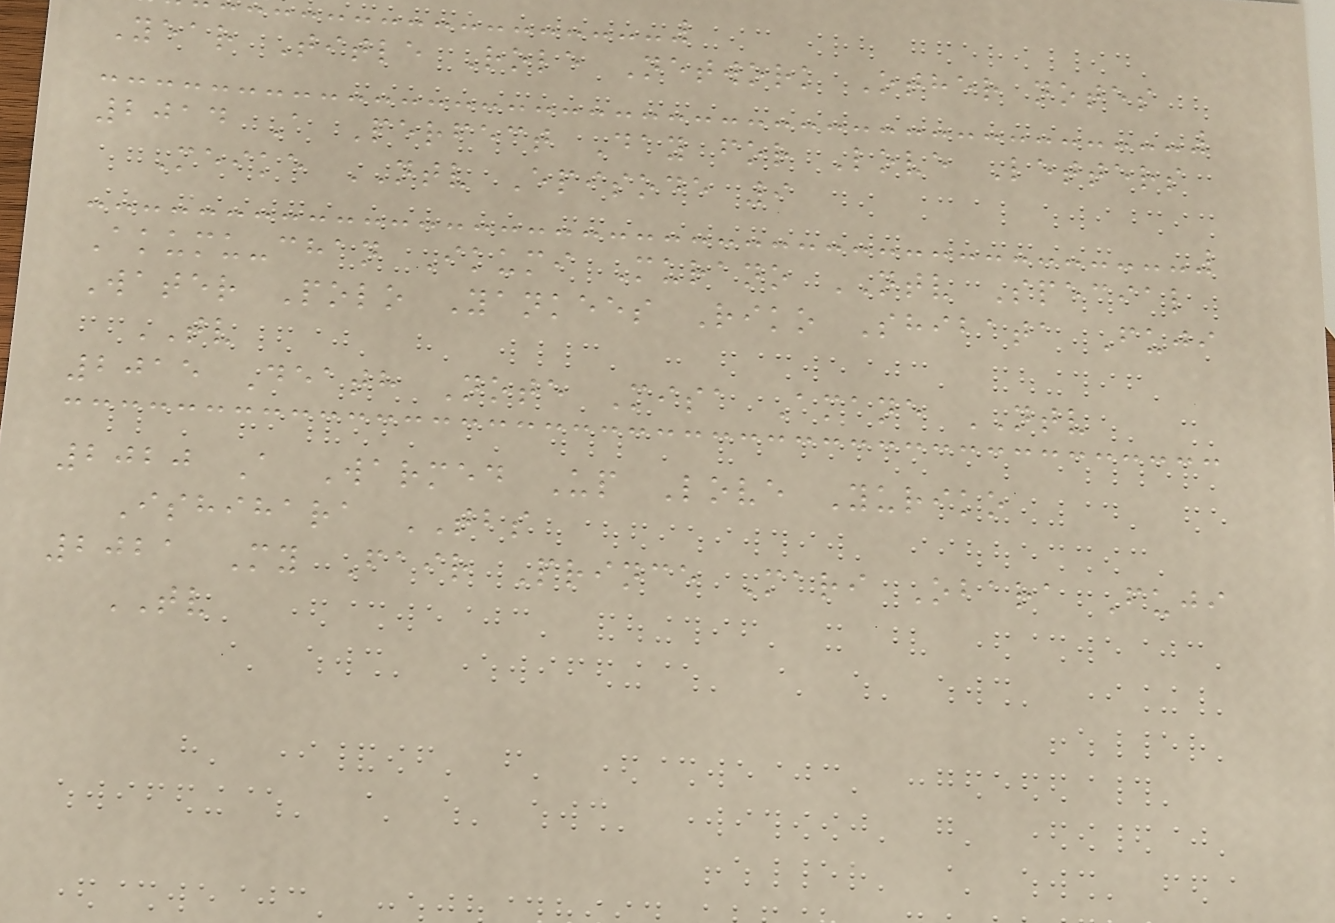Year Title Role Network Other notes
2014 A Perfect Day for Love Letters
Meike NTV Episode 9
Akumu-chan Ikumi Murano NTV Special
Water Polo Yankees Riko Shibata Fuji
TV
2015 Death Note Misa Amane NTV
2020 A Warmed Up Love Yuriko
Ishihara TBS
2021 My Fair Prince Mari Obara Fuji
TV
